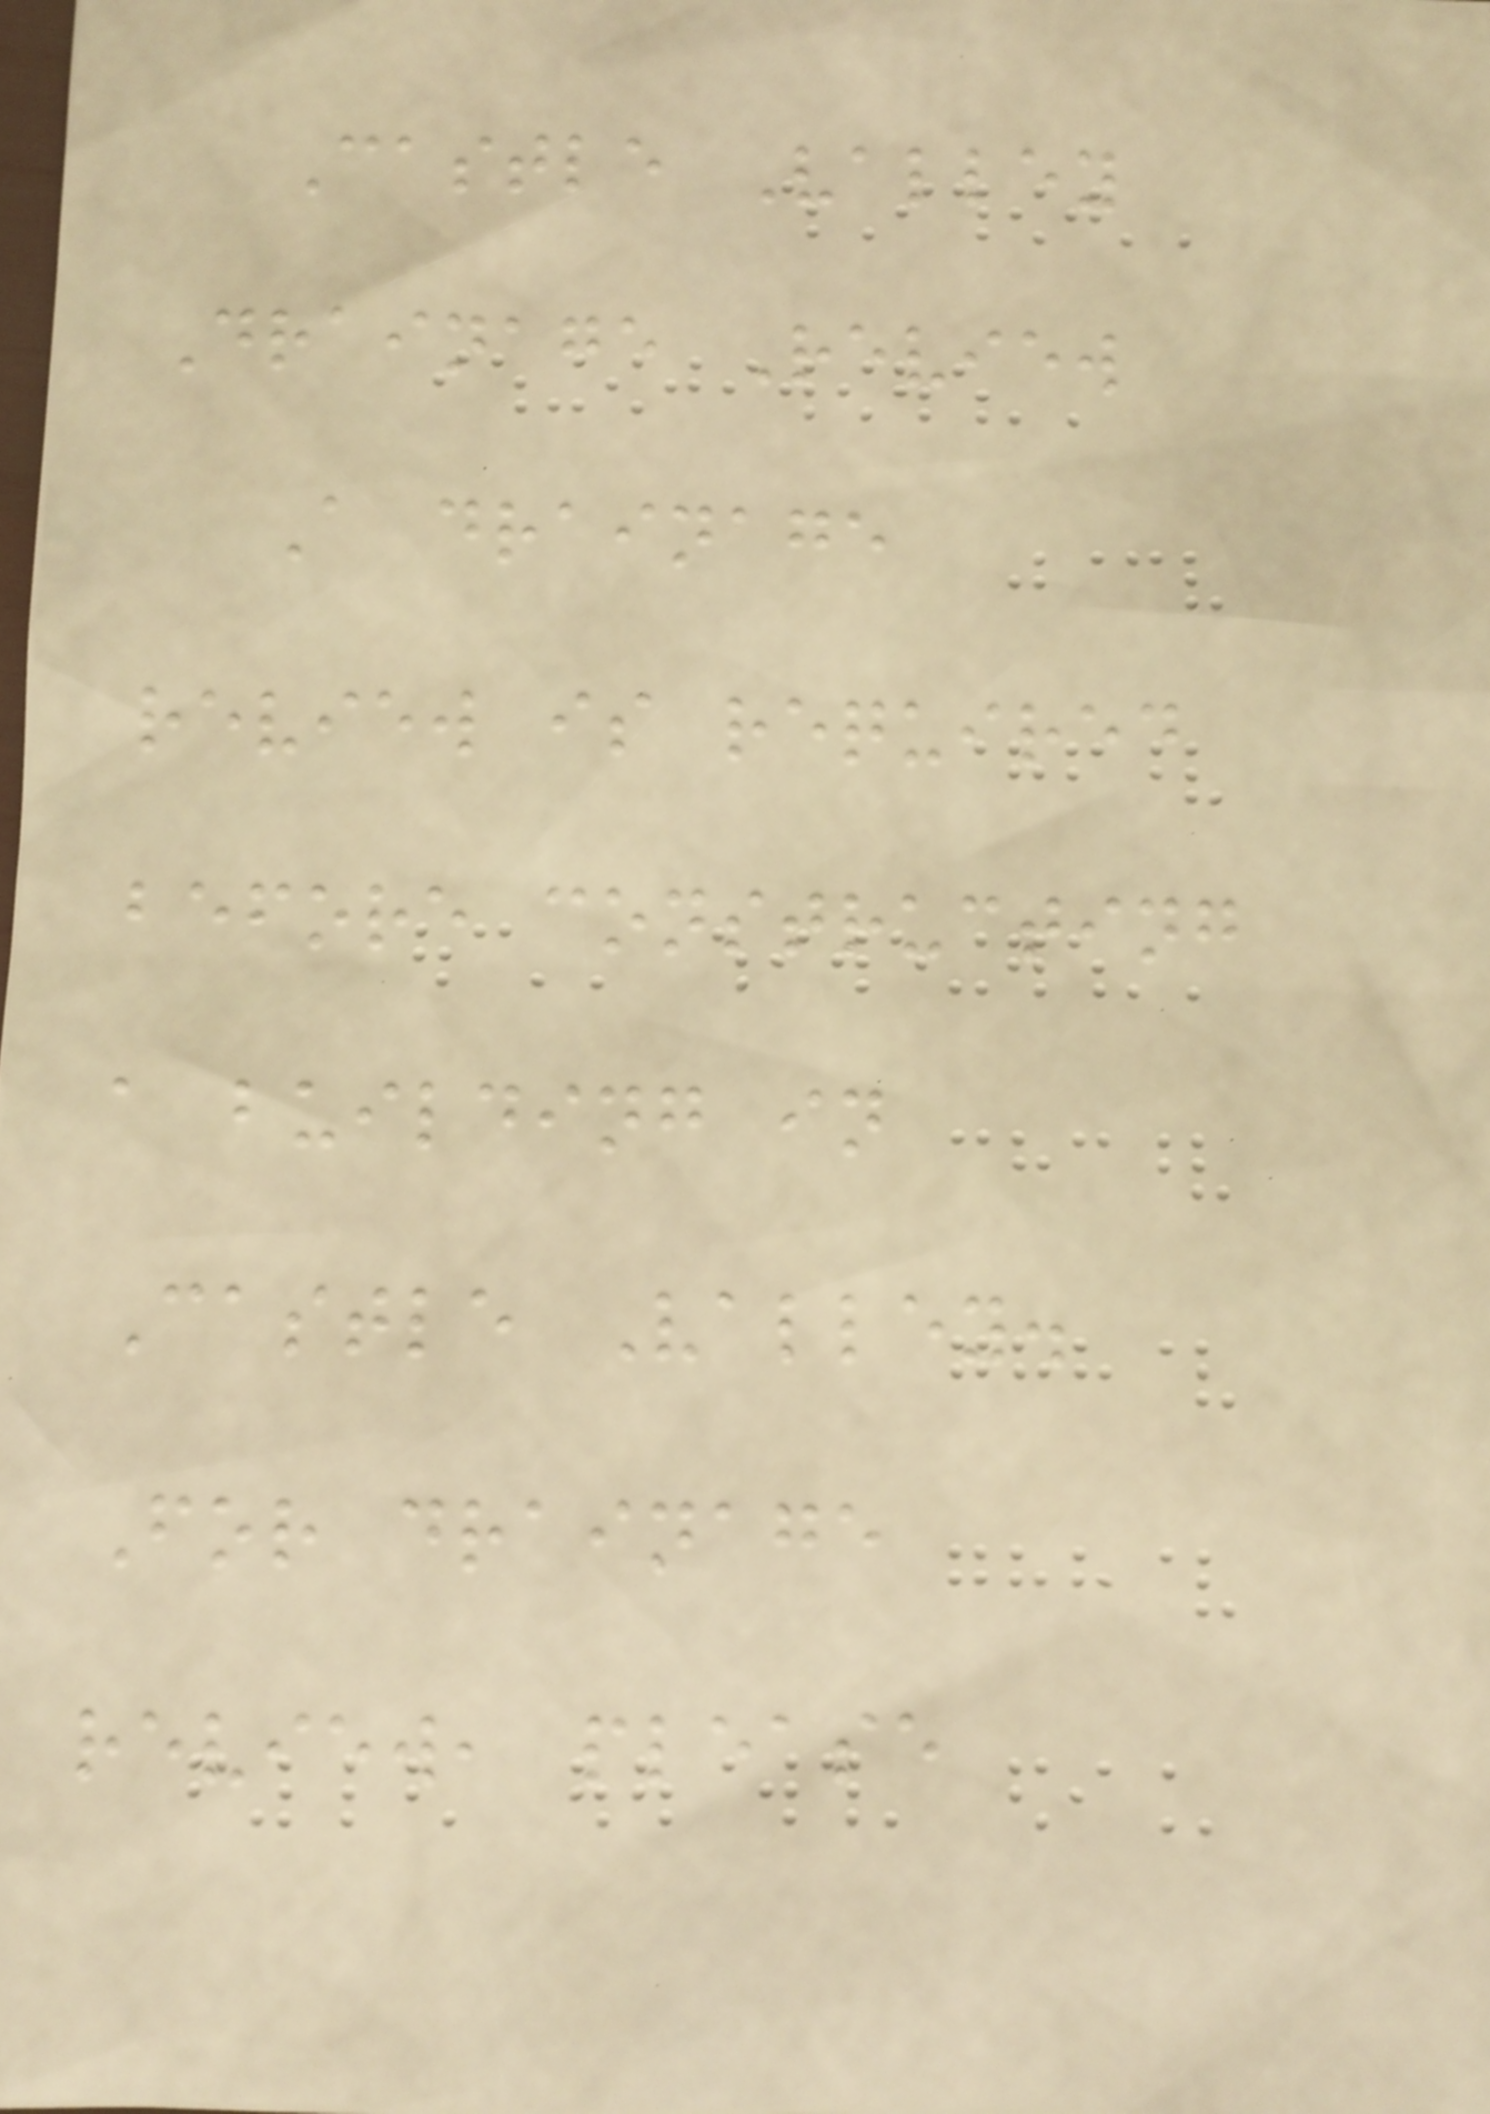Castle Valley
Drainage Review
A drainage
review is required
before constructing
a building in
Castle Valley.
For drainage
review, please
